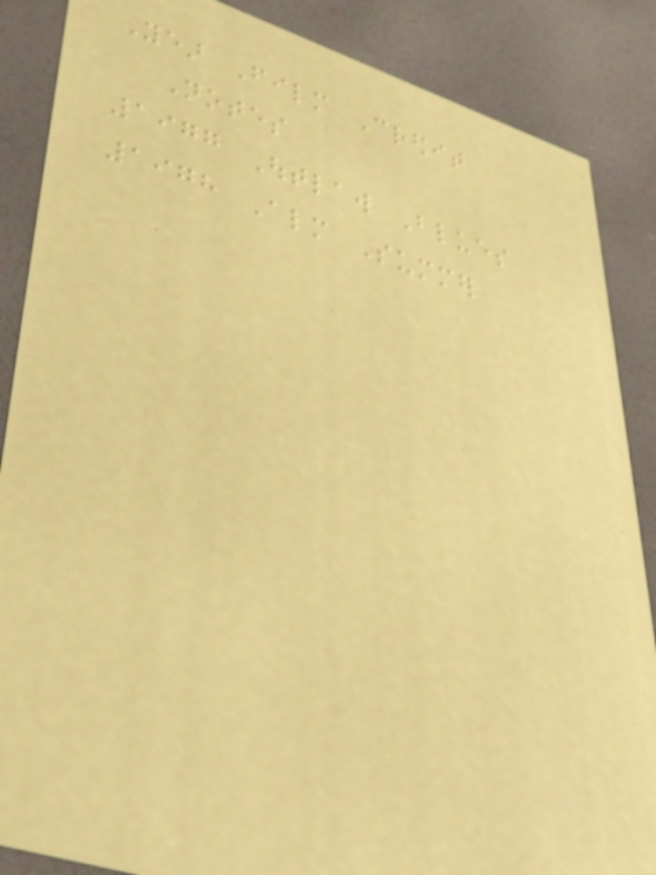Year Film Credit
Notes
1977 Outlaw Blues
1978 Almost Summer
